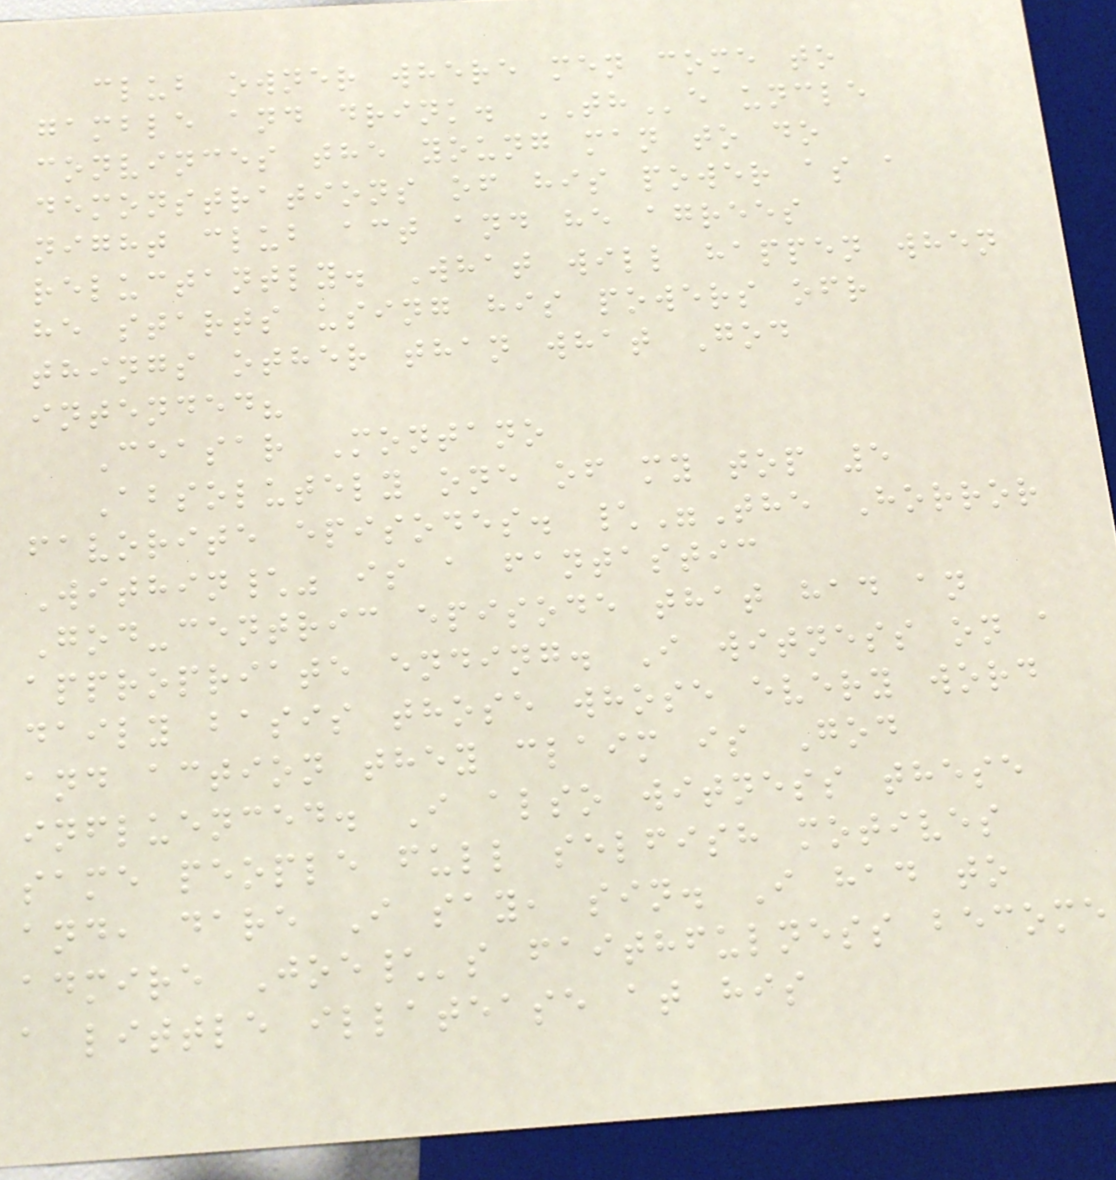club owner where men come to
gamble and drink. THe uncle
convinces the young man to do
demonstrations of his power as a
night club act and he agrees
reluctantly. What will happen when
he starts using his powers ofr
things other than what God
intended?
Ceasar Montano
Absolutely one of my top 5
favorite episodes. \"The Horror
Within\" is a fantastic
God-centric episode that had an
appropriate ending. I witness on a
daily basis those whose every word
and action they claim is God
influenced. I also witness these
same people full selfish motives
and, dare I say, sin. I had to
admire Joe\'s faithfulness become
a little illatease at his
